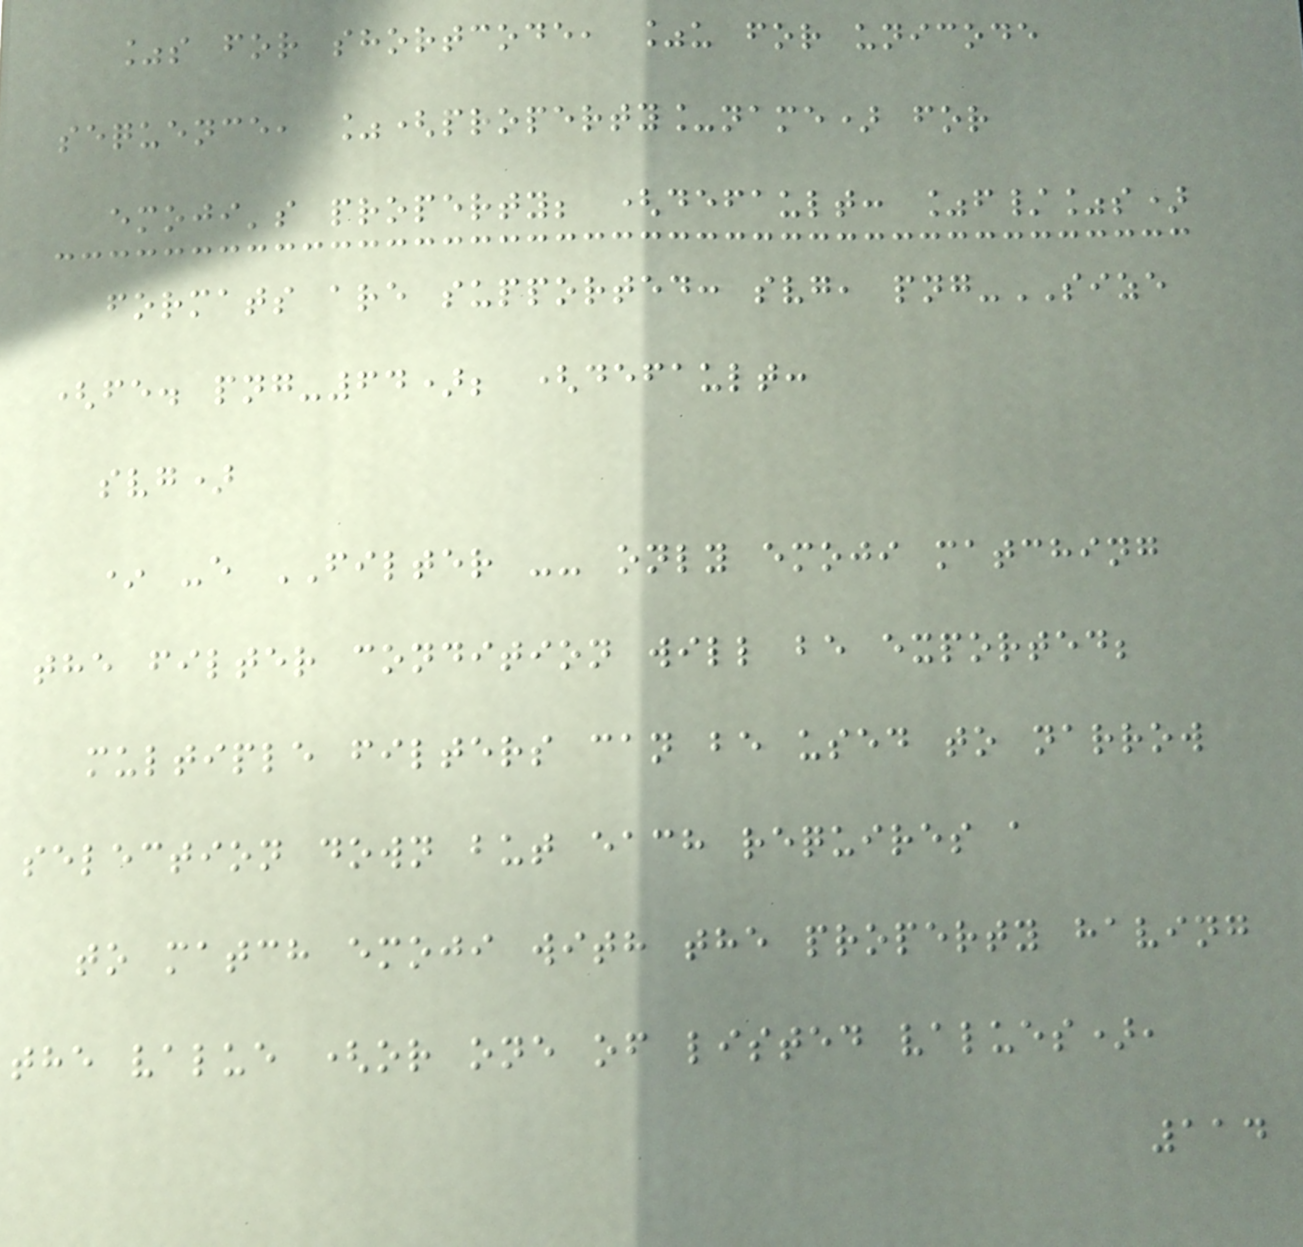%s for shortcode, %u for unicode
sequence, %(property_name) for
emoji's property; (default: %f/%s)
formats are supported: svg, png-SIZE
(fe. png-64); (default:
svg)
* -e FILTER -- only emoji matching
the filter condition will be exported;
multiple filters can be used to narrow
selection down but each requires a
to match emoji with the property having
the value (or one of listed values),
114
